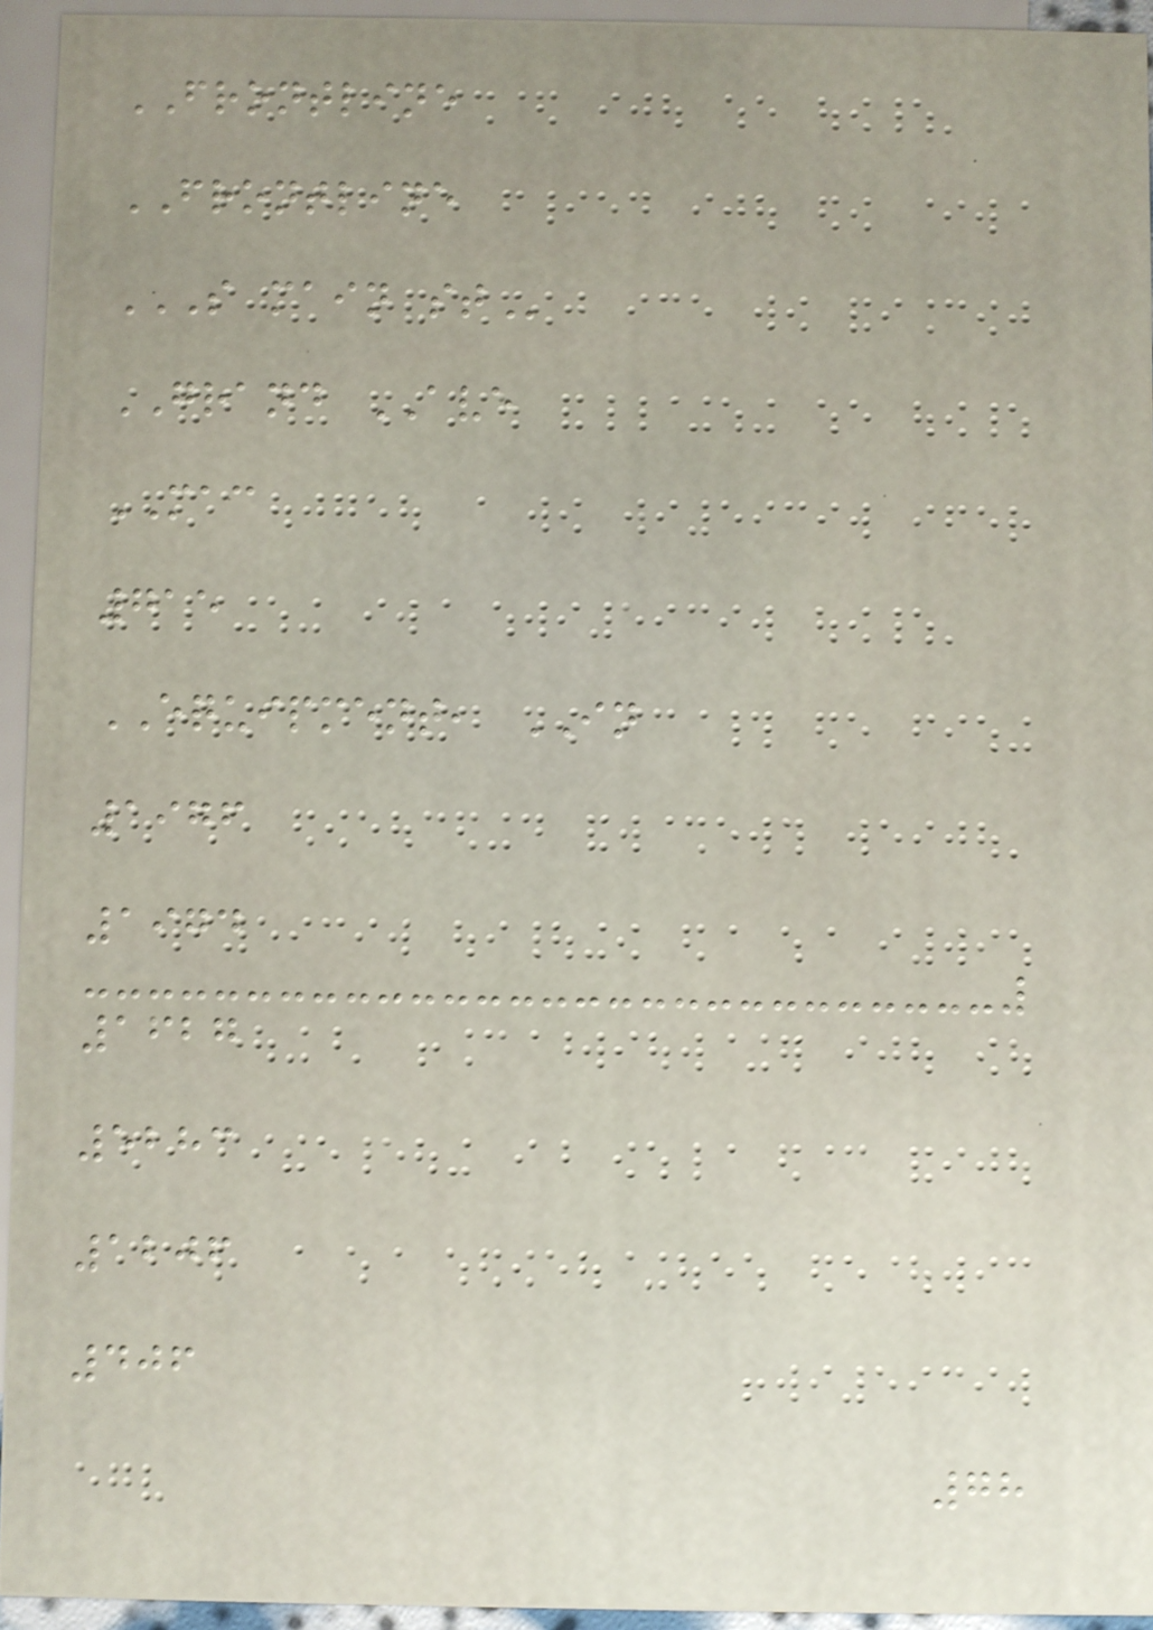FRONTLINE
FRONTLINE
S MAIN ST
GRAND AVE
MAC
715
EQUIPMENT, IN
1976
1974
1627
5283
1206
406
78
